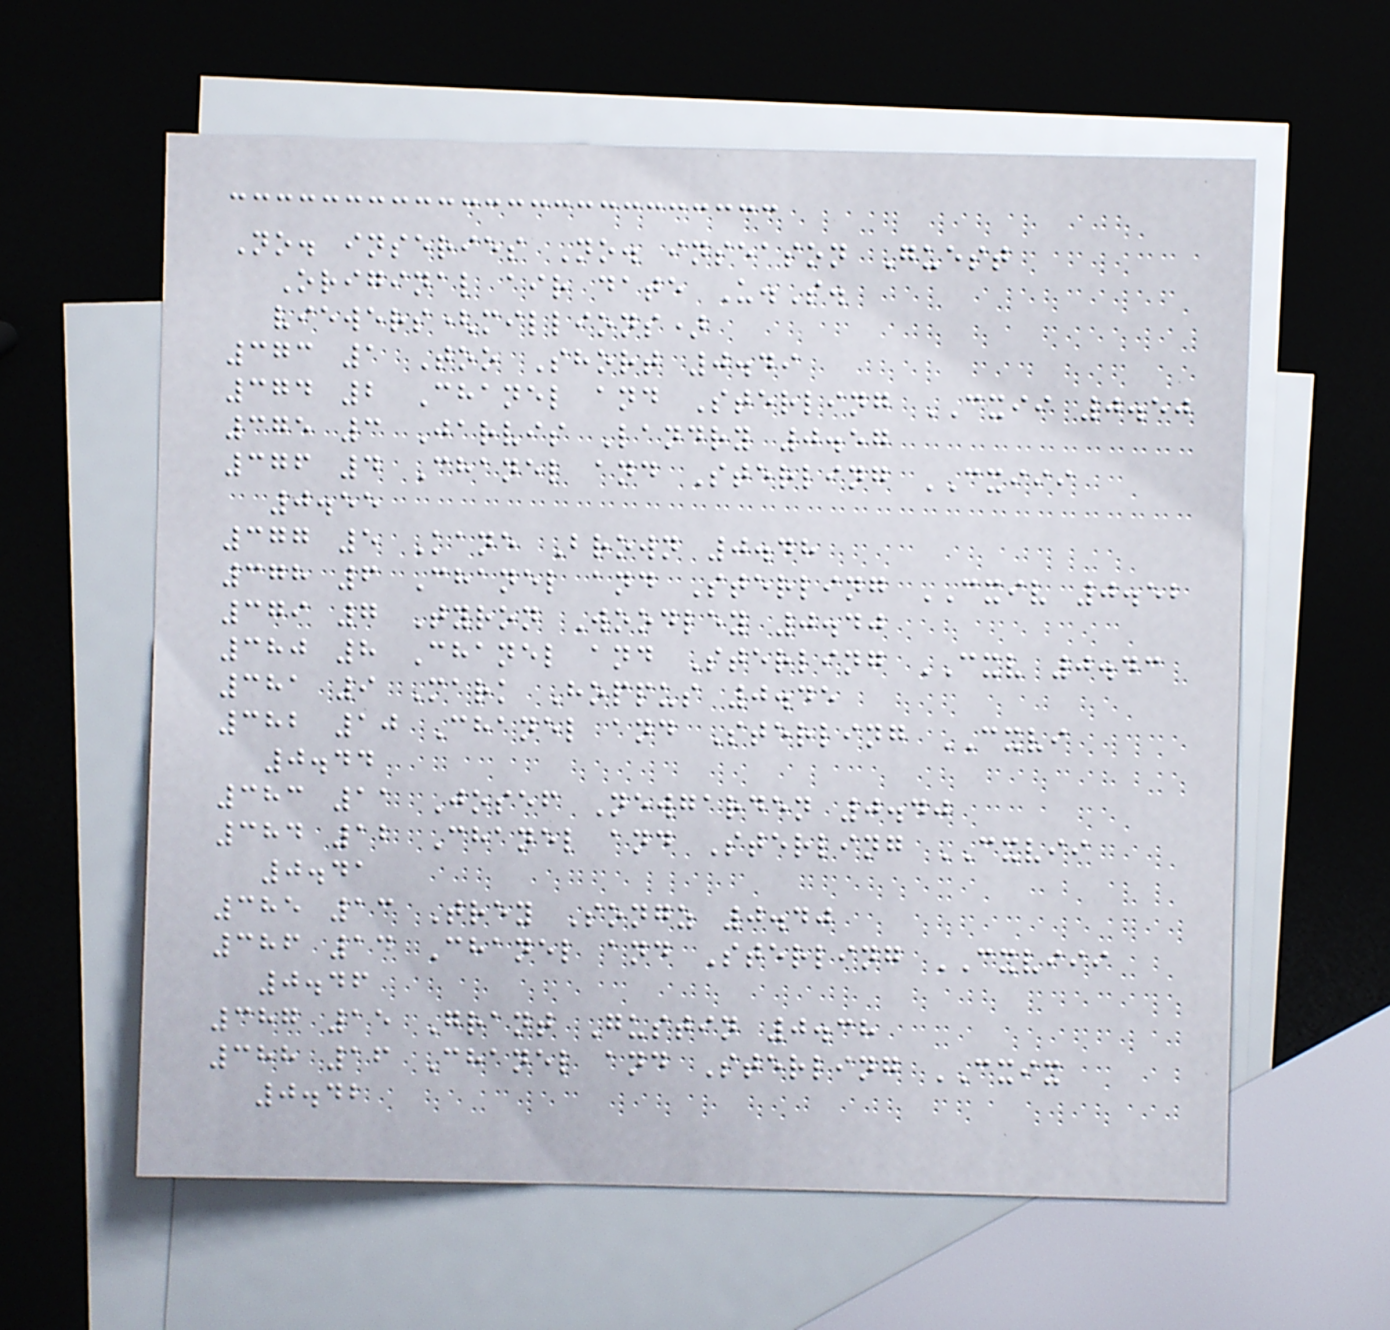No. inseries No. inseason Guest
Original air date U.S.
viewers(millions)
373 1 Too Short 0.49
374 2 Chanel and Sterling CXII 0.50
375 3 Jarvis Landry 0.57
376 4 Chanel and Sterling CXIII
0.55
377 5 Kane Brown 0.48
378 6 Chanel and Sterling CXIV 0.52
379 7 Tyron Woodley 0.40
380 8 Chanel and Sterling CXV 0.43
381 9 Mark Hoppus 0.45
382 10 Chanel and Sterling CXVI
0.44
383 11 Josef Newgarden 0.40
384 12 Chanel and Sterling CXVII
0.41
385 13 Trey Songz 0.40
386 14 Chanel and Sterling CXVIII
0.46
387 15 Grant Gustin 0.38
388 16 Chanel and Sterling CXIX
0.42
